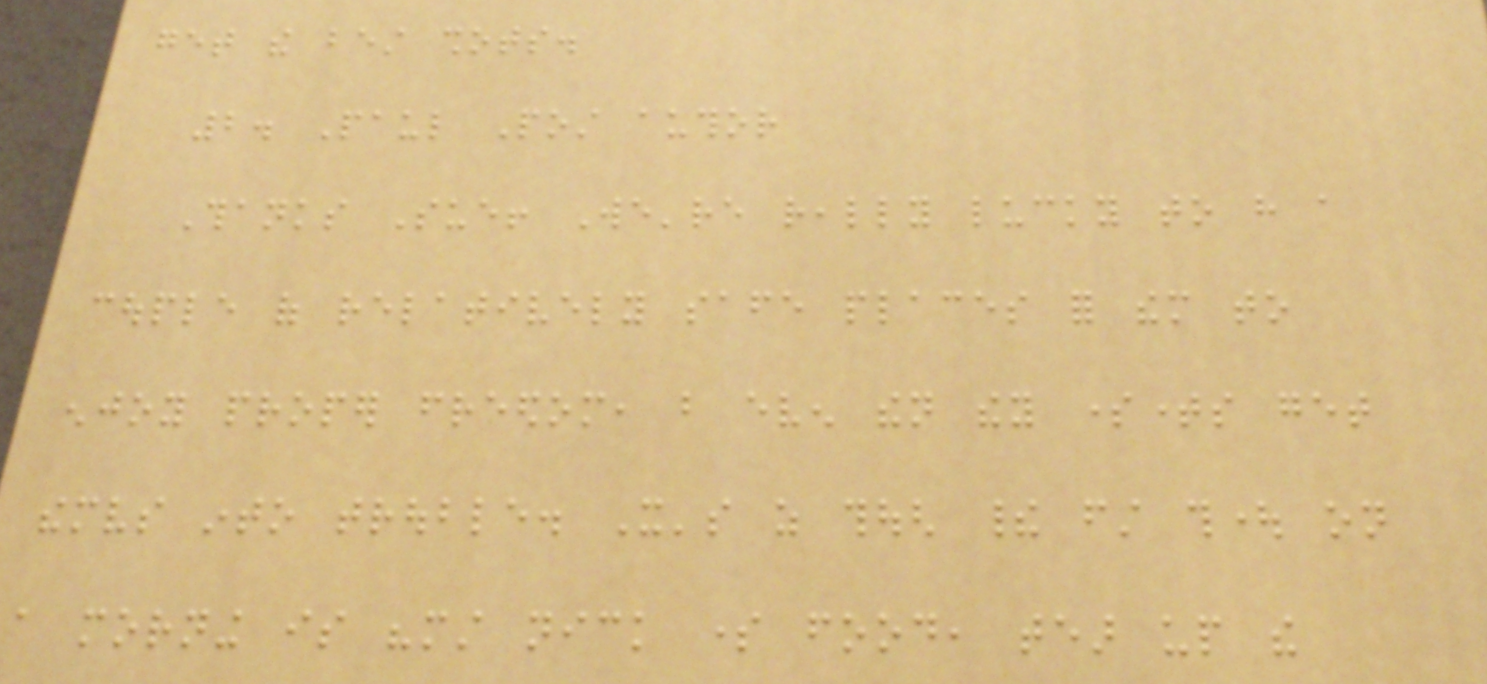get the best shots.
2. Paul Post author
Thanks Sue! We're really lucky to have a
couple of relatively safe places for them to
enjoy proper freedom, but even then they sometimes get
themselves into trouble. It's as though their first thought on
a morning is "must nick some food, tear up the
